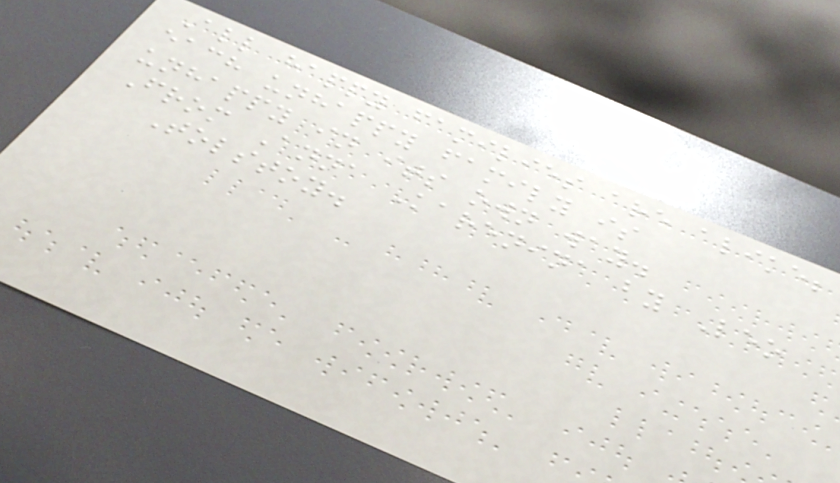All happy families are alike;
each unhappy family is
unhappy in its own way.
From Anna Karenina by Leo
Tolstoy.
